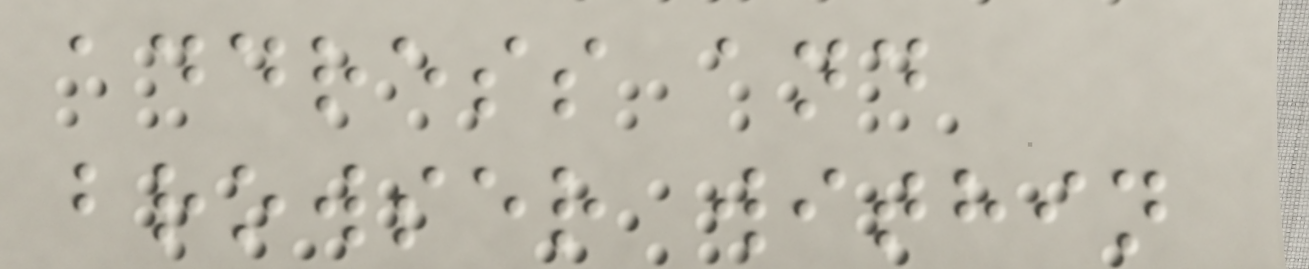address and
browser within
